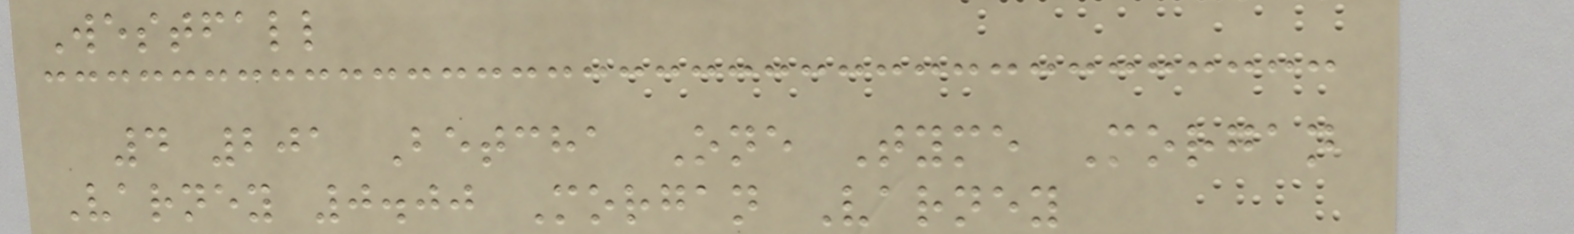Westfall
4 201 Betcha One Tyme Morgan
Varney 0.00 Morgan Varney
